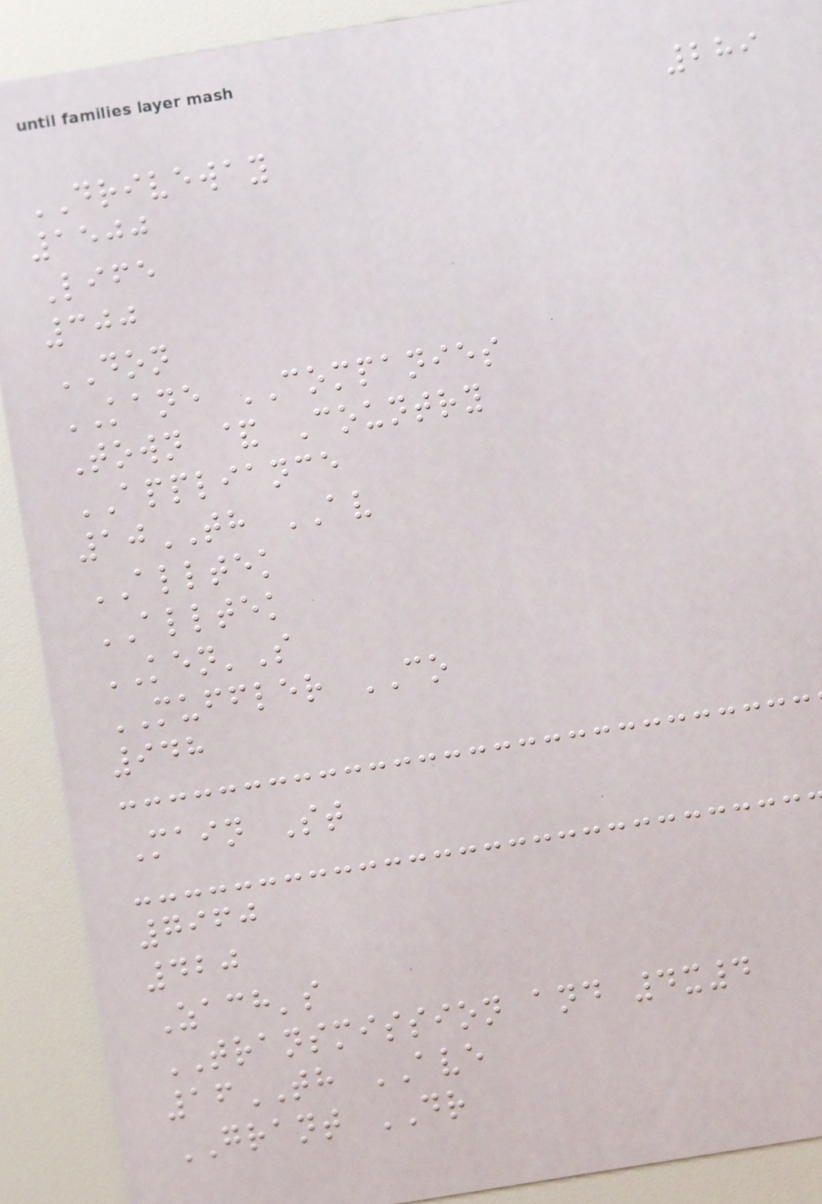289
DRIVEWAY
1500
Life
300
DON
KANE COMPANIES
Town & Country
APPLIANCE
10TH AV
ALLTEK
ALLTEK
KEN'S
MUFFLER CO
948
Main St
7960
420
Zach's
TRANSMISSION and 4x4
16TH AVE
GRANT DR
